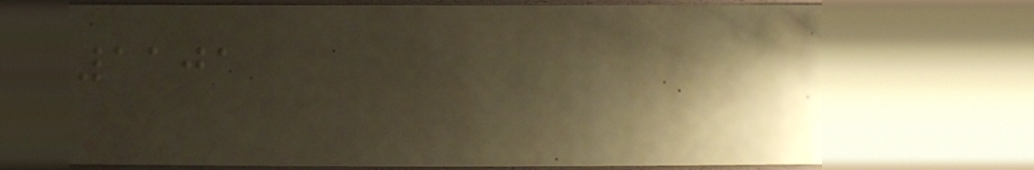1101
